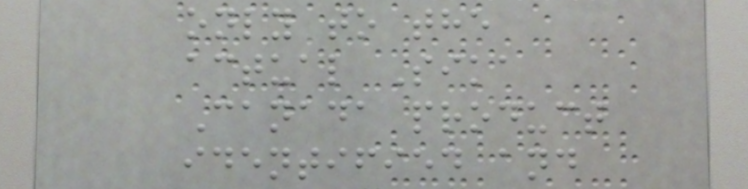only to the
actual Sika
Canada product
identified and
